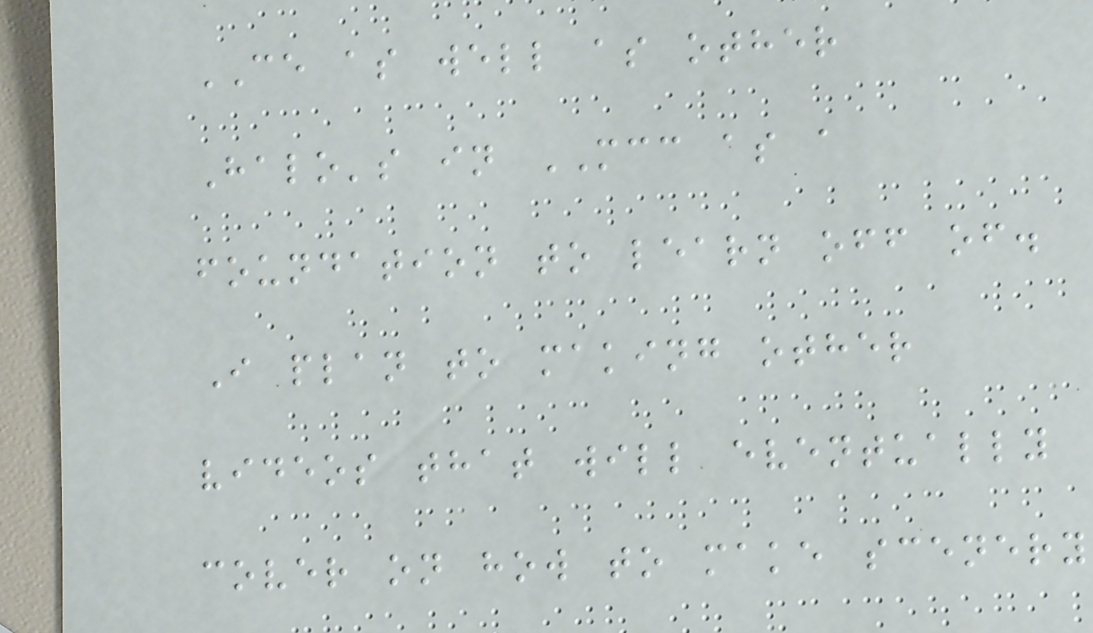CE as well as other
Halo's in MCC as a
foundation to learn off of.
I plan to making other
videos that will eventually
cover on how to make scenery
